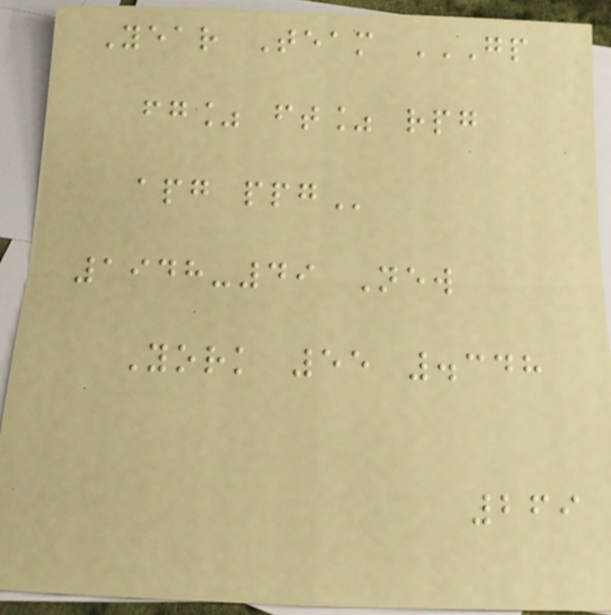Year Team GP
FG% FT% RPG
APG PPG
1948-49 New
York 55 .348
269
